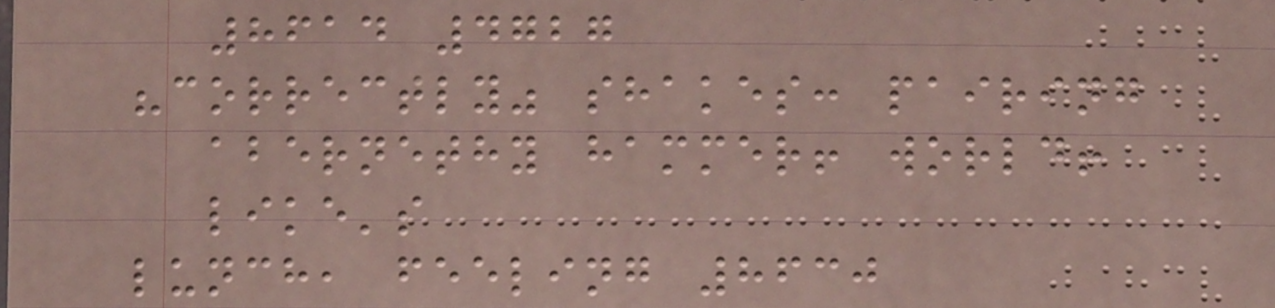8614 4727
"correctly" shakes: pairing
abernethy hammer! world!
like's
lunch, feeling 8630
